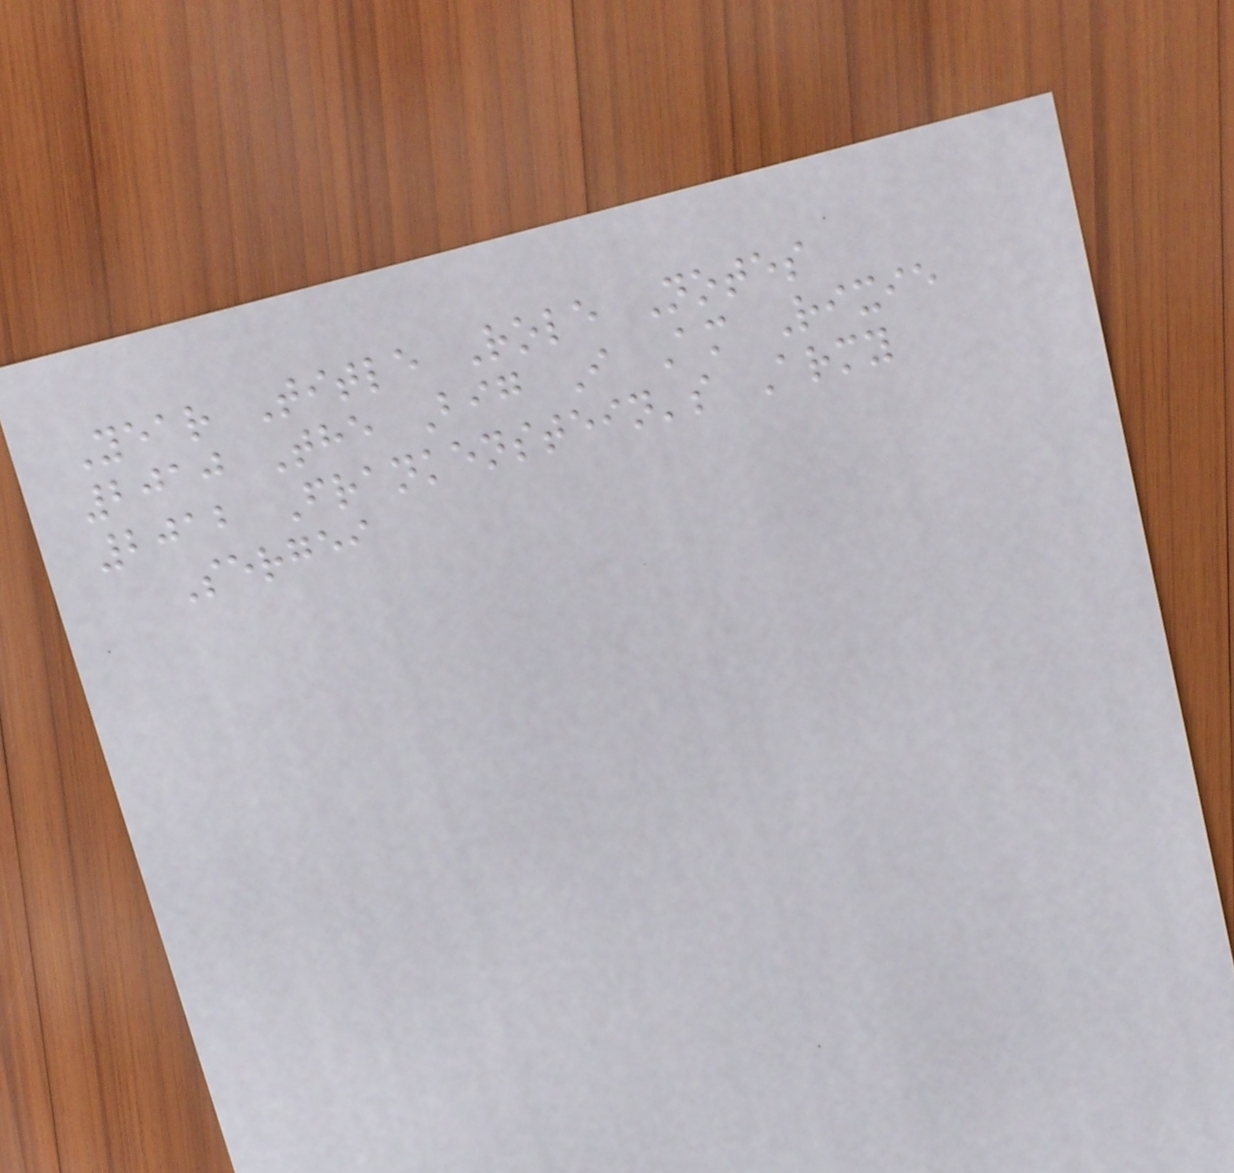Year Title Role Notes
2010 The Big I Am Rixie
2012 Frankenstein's Army
Sergei
